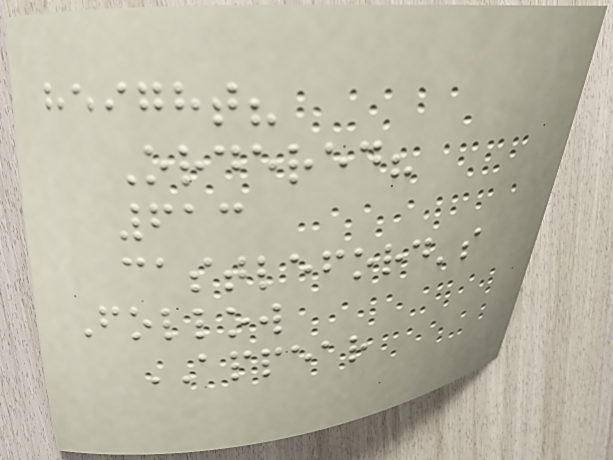height?
Ordered?
613
castleford's
Follow
APPEAR
